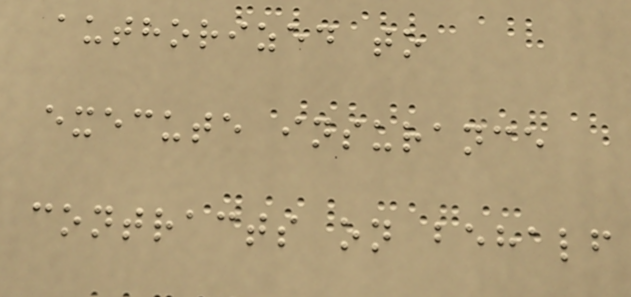authorized to
execute insurance
contracts on behalf
